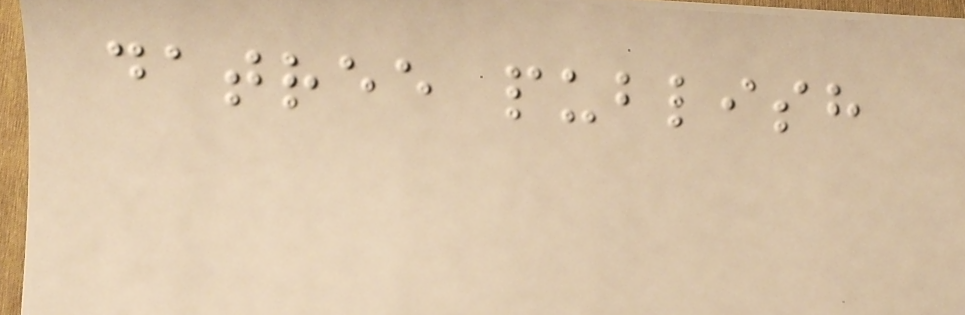datree publish
